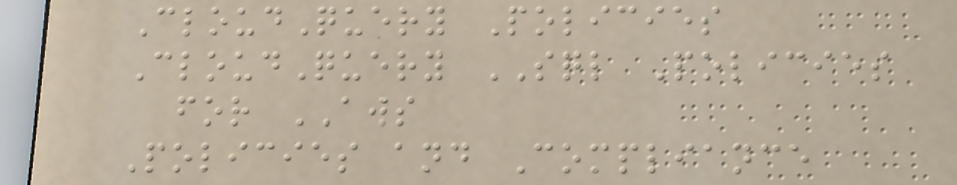CloudQuery Policies
CloudQuery SQL Policies
for AWS
Policies and Compliance
